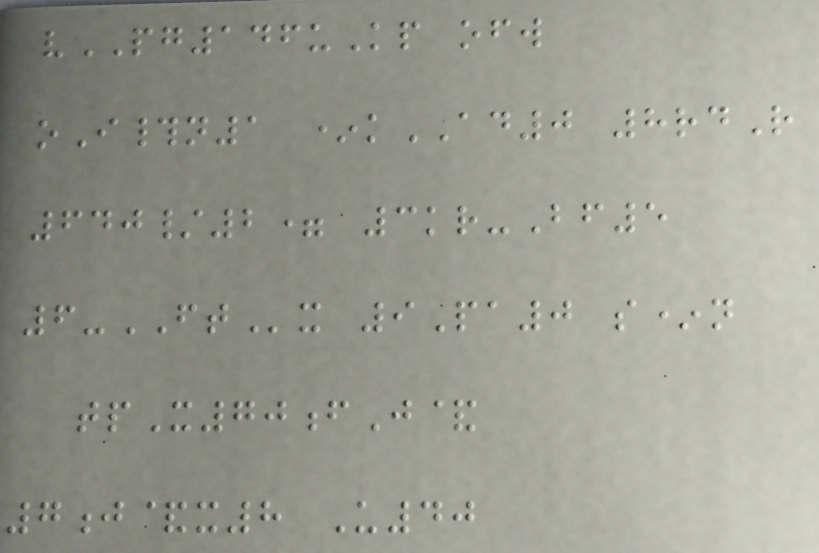vPG146uKp ofw
oI#n1 *kAD0 8rdR
640/2= 3kr-Bf5
6-FTx 9Pa0 s*n
tpX70fJ&
7j&x8 U40
